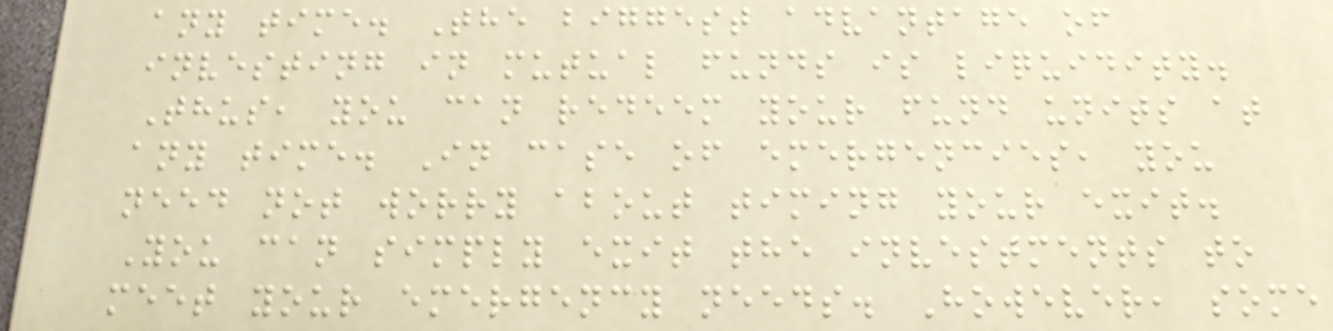any time. The biggest advantage of
investing in mutual funds is liquidity.
Thus, you can redeem your fund units at
any time. In case of emergencies, you
need not worry about timing your exit.
You can simply exit the investments to
meet your emergency needs. However, some
